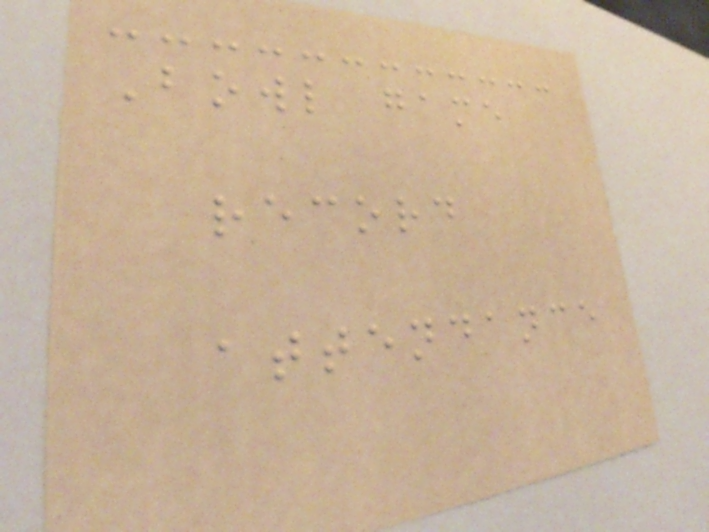Bowl game
record
attendance
